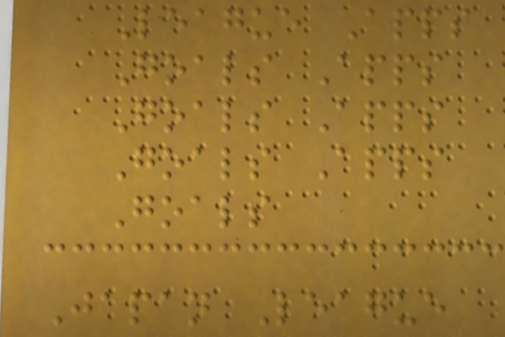League Apps
Goals Apps
Goals Apps
Goals Apps
Goals
Japan League
